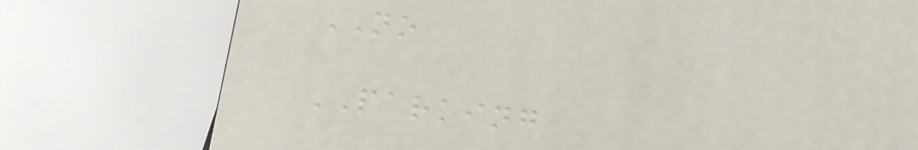NO
PARKING
